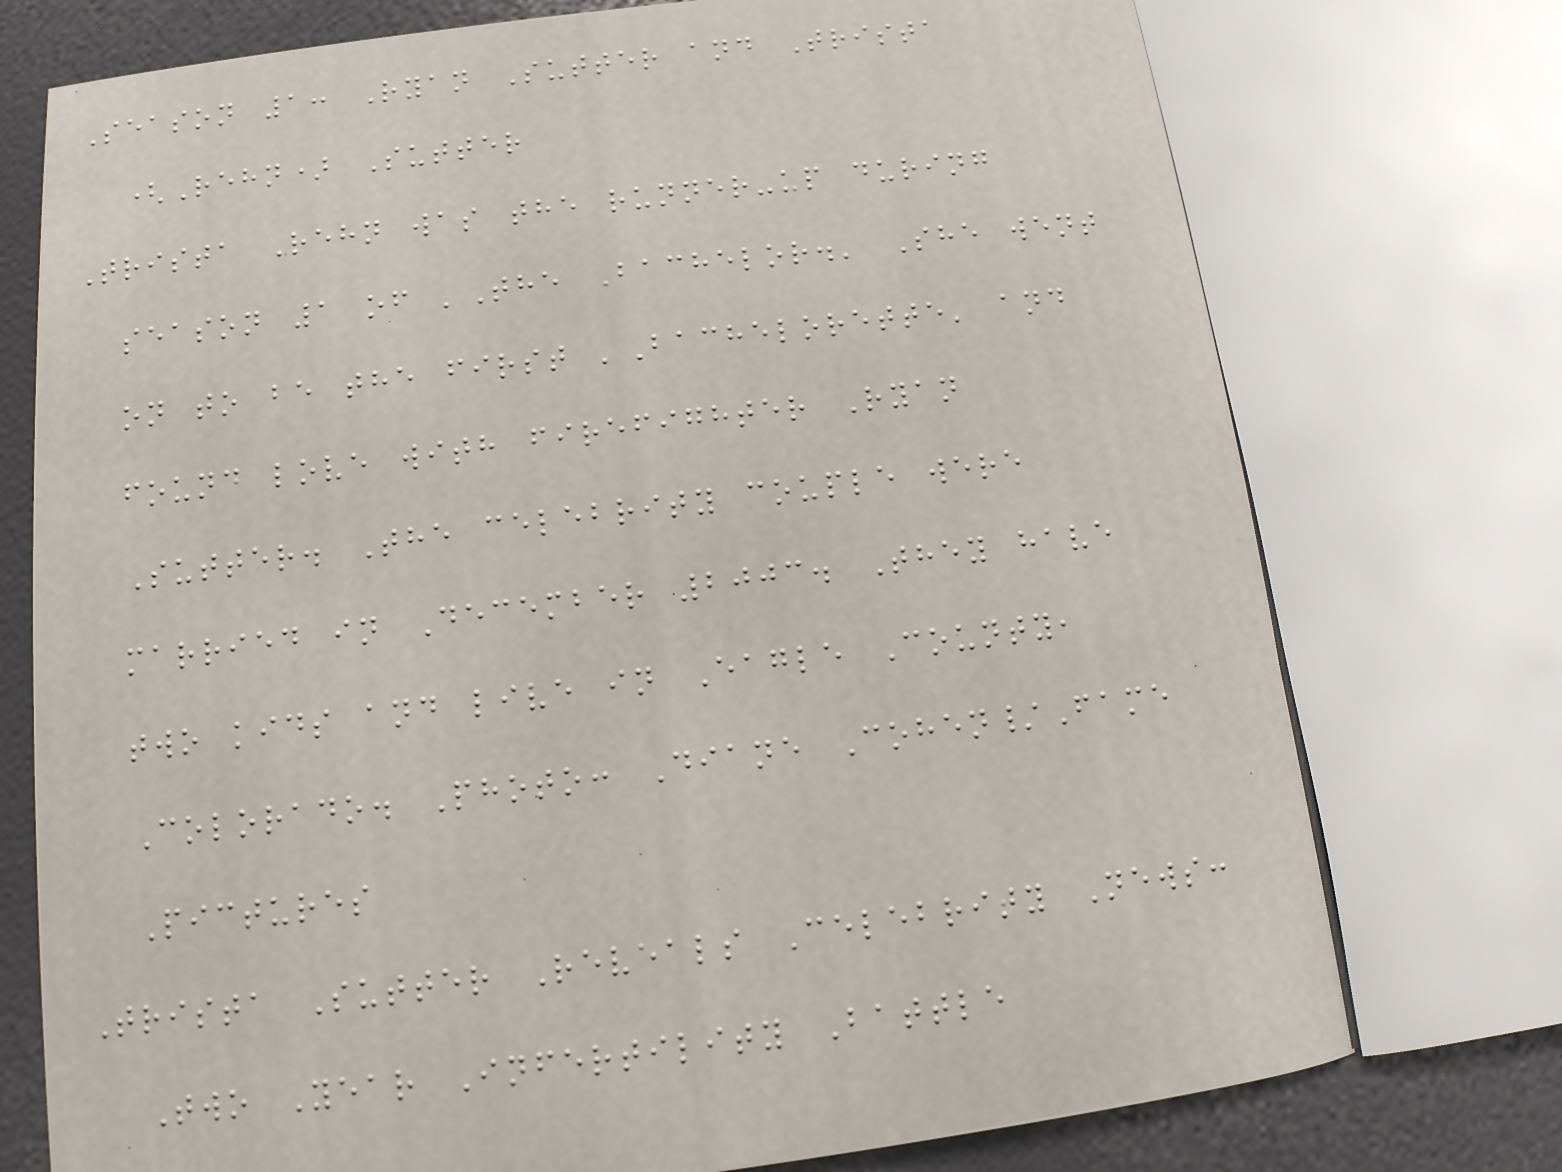Season 1: Ryan Sutter and Trista
(Rehn) Sutter
Trista Rehn was the runner-up during
season 1 of 'The Bachelor.' She went
on to be the first 'Bachelorette' and
found love with firefighter Ryan
Sutter. The celebrity couple were
married in December 2003. They have
two kids and live in Eagle County,
Colorado. Photo: Diane Cohen/Fame
Pictures
Trista Sutter Reveals Celebrity News:
Two Year Infertility Battle
